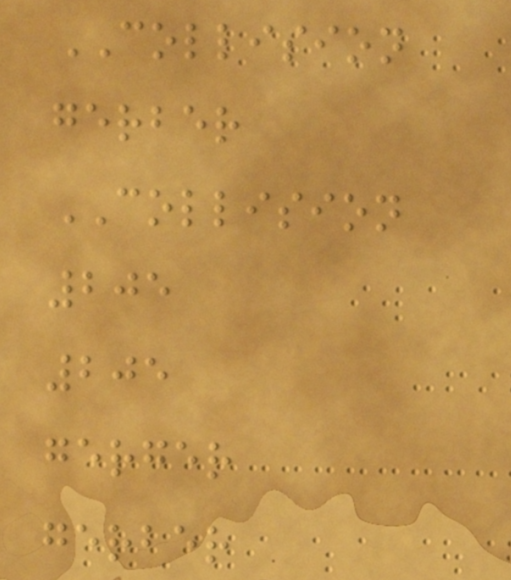COLLISION
gerber
COLLISION
205
205
gerger
gerber
